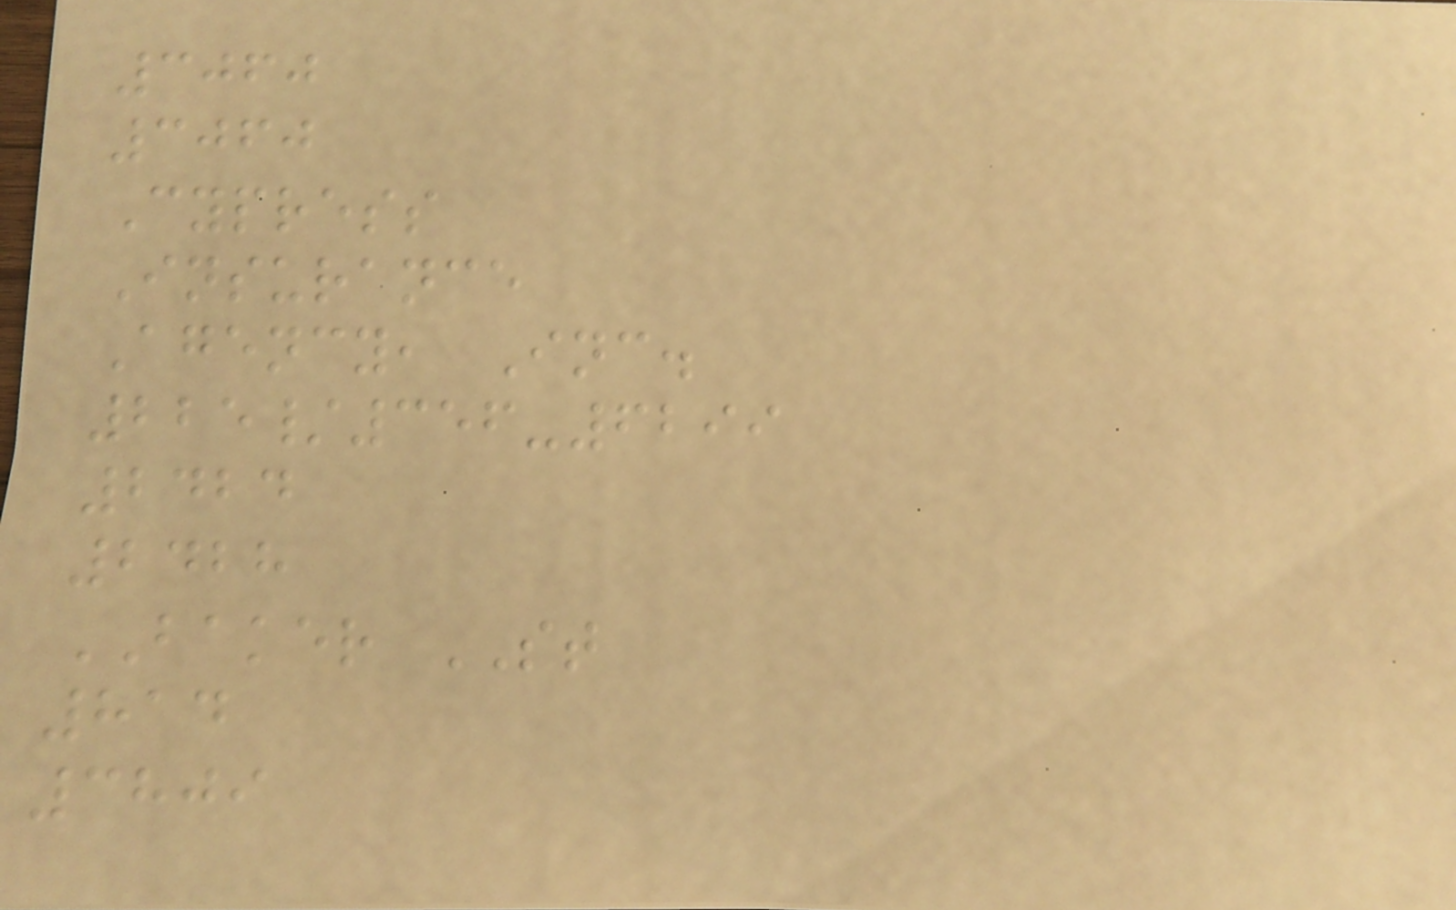3060
3060
Cypress
Insurance
Agency, Inc.
225/356-6299
2424
2428
BAKER ST
814
3809
